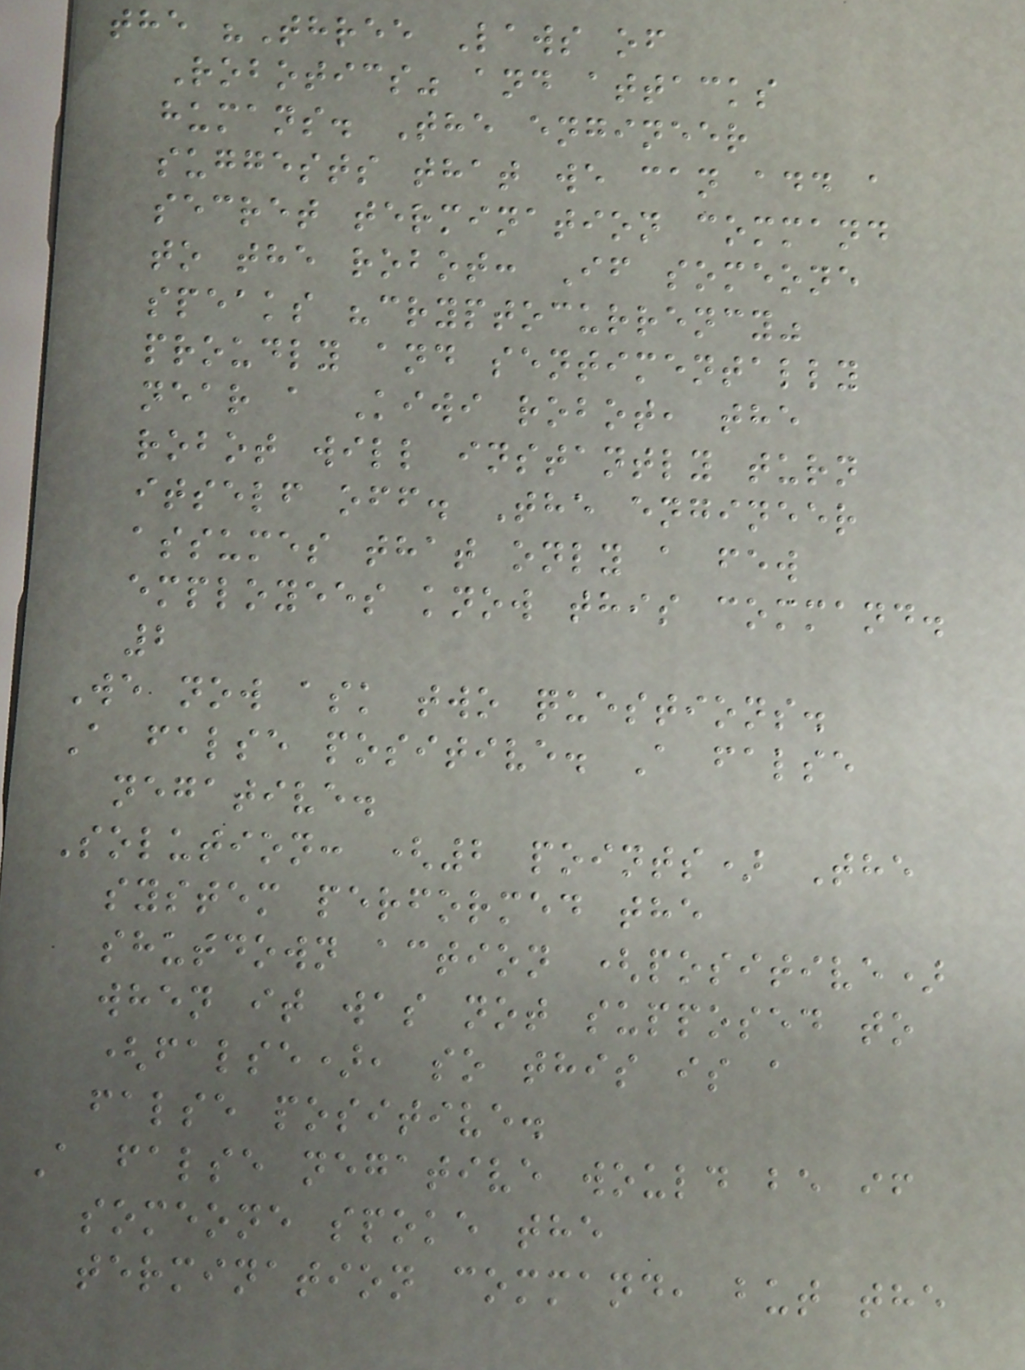the "Three Laws of
Robotics" and attacks
humans. The engineer
suggests that we can add a
secret termination command
to the robot: If someone
speaks "cryptocurrency"
proudly and sentimentally
near a Kiwi robot, the
robot will instantly turn
itself off. The engineer
assumes that only a few
employees know this command.
2
We now ask two questions.
A false positive. A false
negative.
Solution: (2 points) The
system performed the
shutdown action (positive)
when it was not supposed to
(false), so this is a
false positive.
A false negative would be if
someone spoke the
termination command, but the
